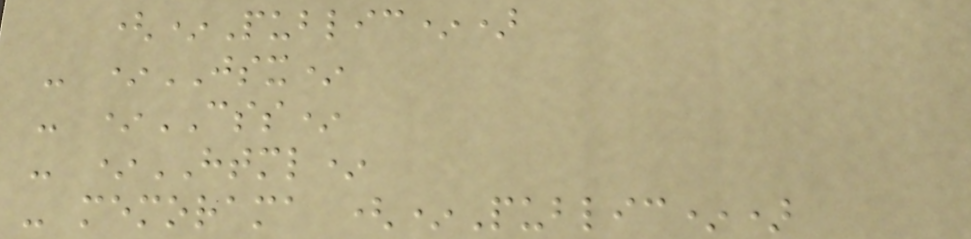(*Public*)
- *JSX*
- *CSS*
- *HTML*
- memorama (*Public*)
